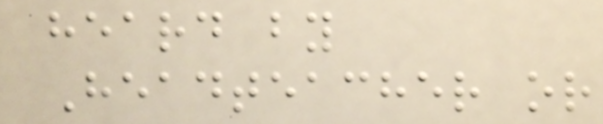heard by
Headteacher or
